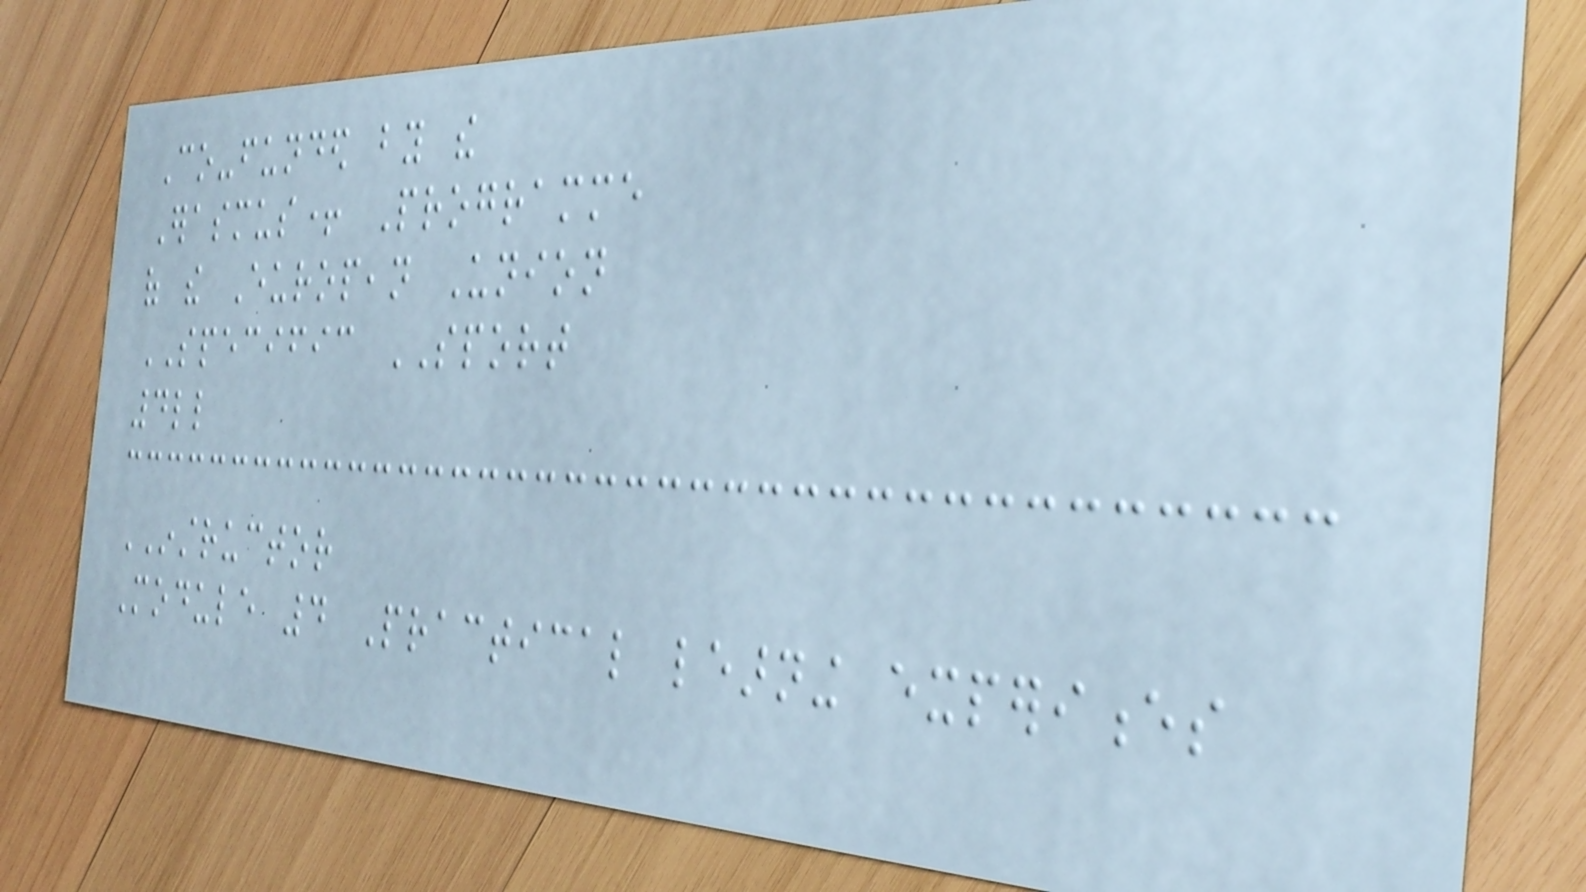Co-funded by the
Erasmus+ Programme
of the European Union
SPECIFIC SPORT
4ll
INSTRUCTOR
Module 4 Practical learning experiences
